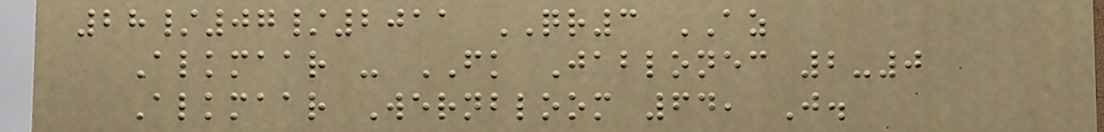28/07/2011 QR3 AZ
Alkmaar - FK Jablonec 2-0
Alkmaar Wernbloom 64, J.
